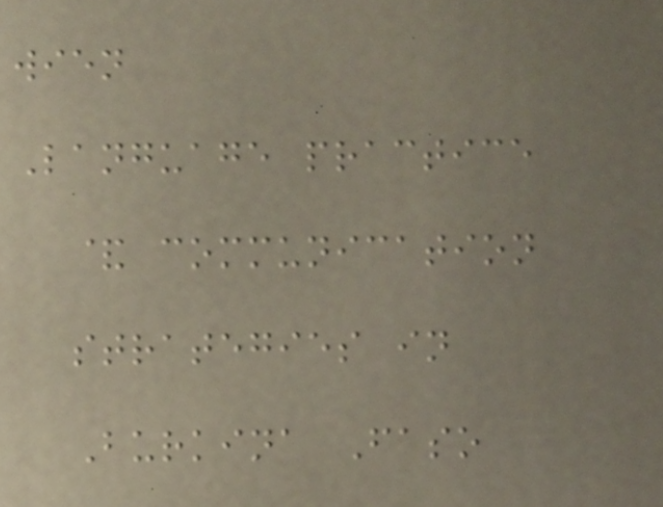wien
Language practice
& communication
strategies in
Burkina Faso
